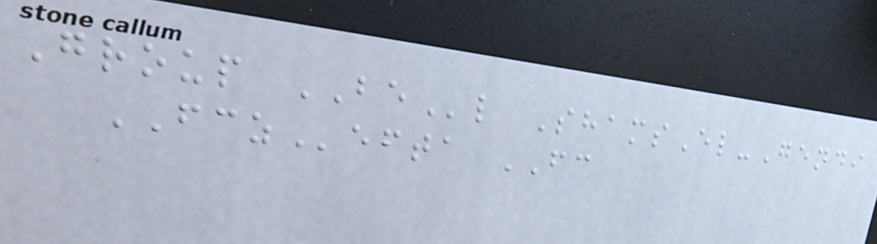Group BEl ShamsEl-Gendi
FCZefta FC
